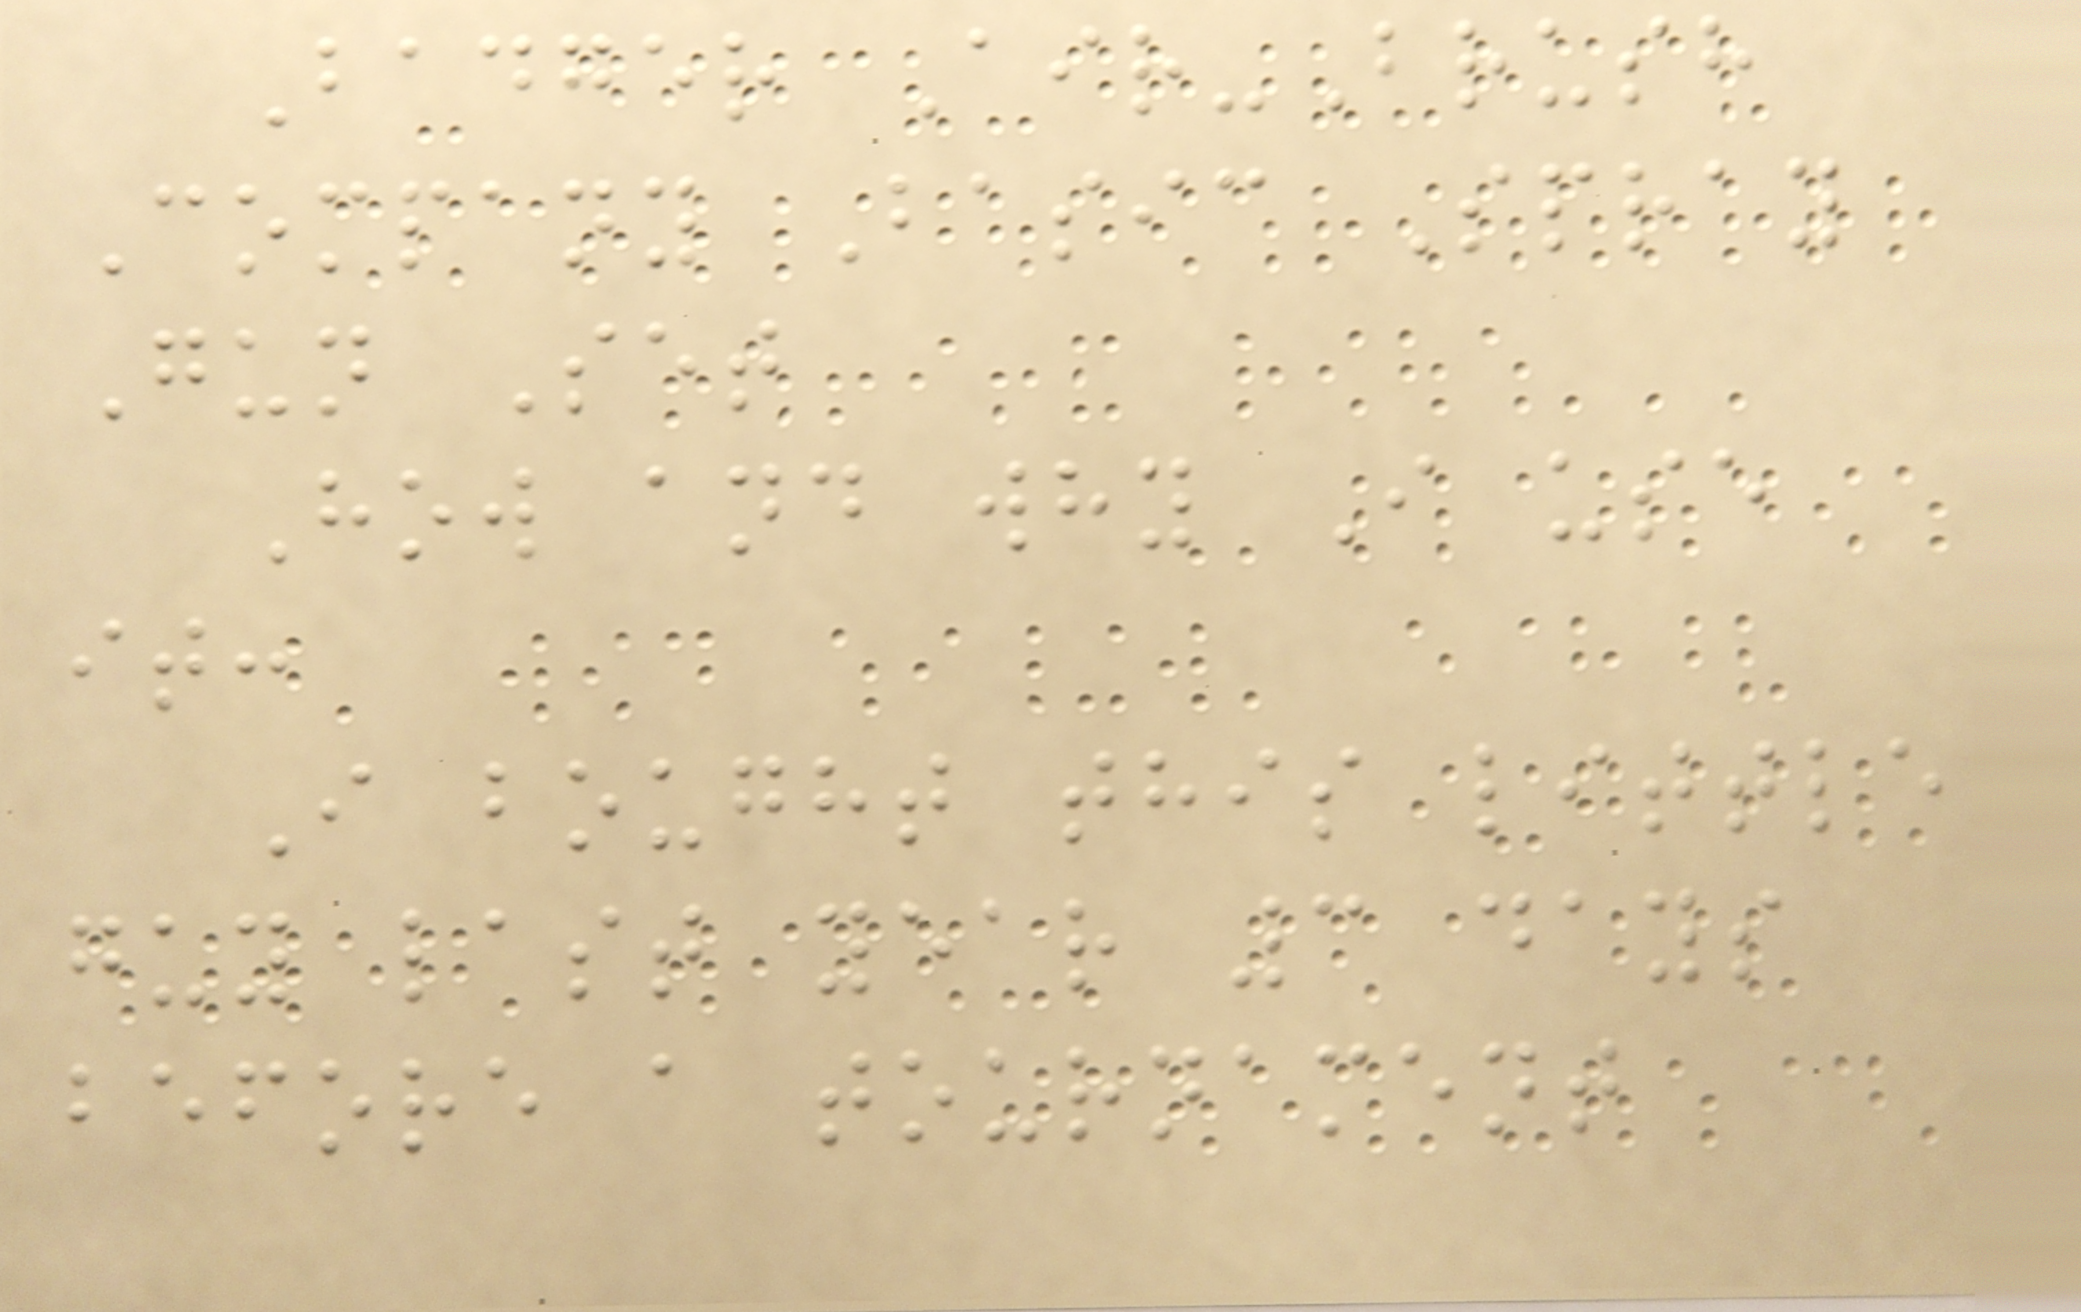Badger Air-Brush
Company Basic Spray
Gun Set
How and why I use
it:
I bought this little
guy last year 3 days
before a tournament
